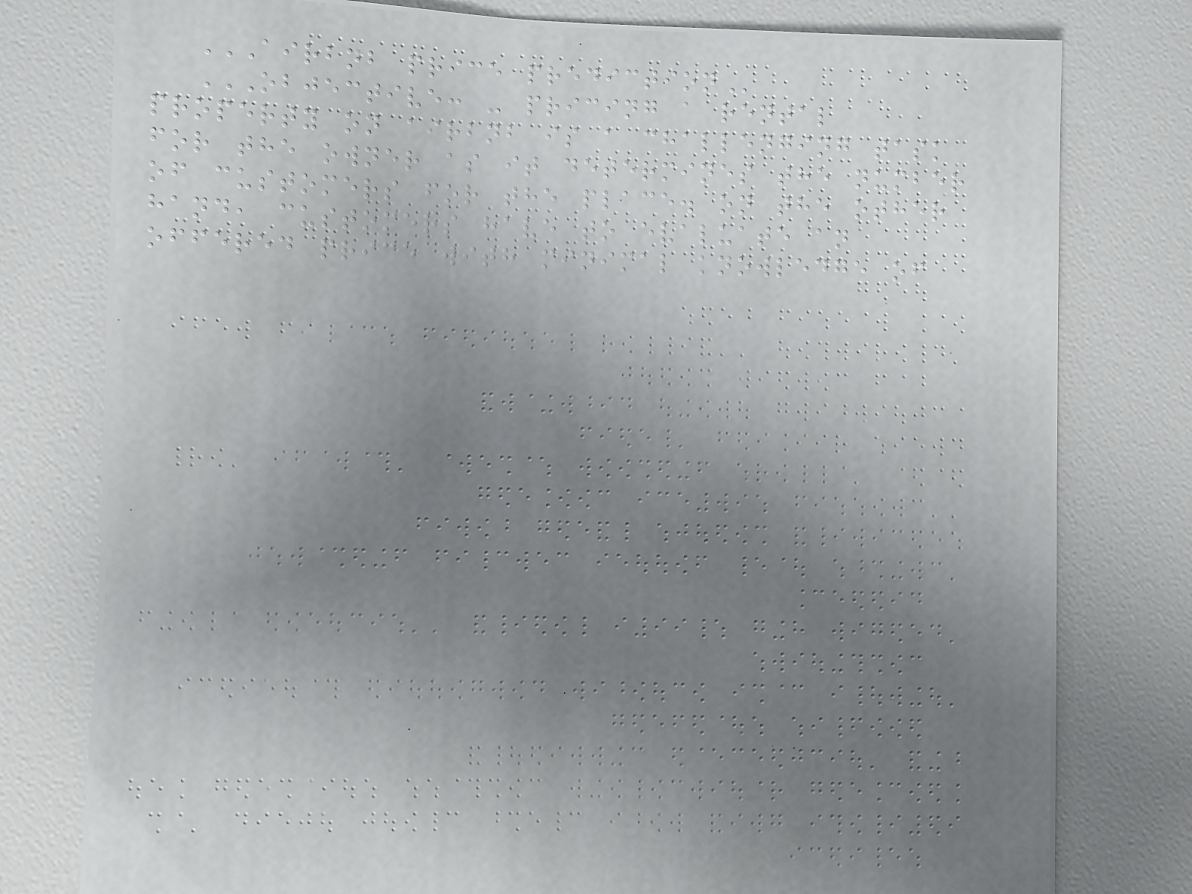AIRBNB PRICE PREDICTION
OBJECTIVE: - PRICING A RENTAL
PROPERTY ON AIRBNB IS A CHALLENGING TASK
FOR THE OWNER AS IT DETERMINES THE NUMBER
OF CUSTOMERS FOR THE PLACE. ON THE OTHER
HAND, CUSTOMERS HAVE TO EVALUATE AN
OFFERED PRICE WITH MINIMAL KNOWLEDGE OF
